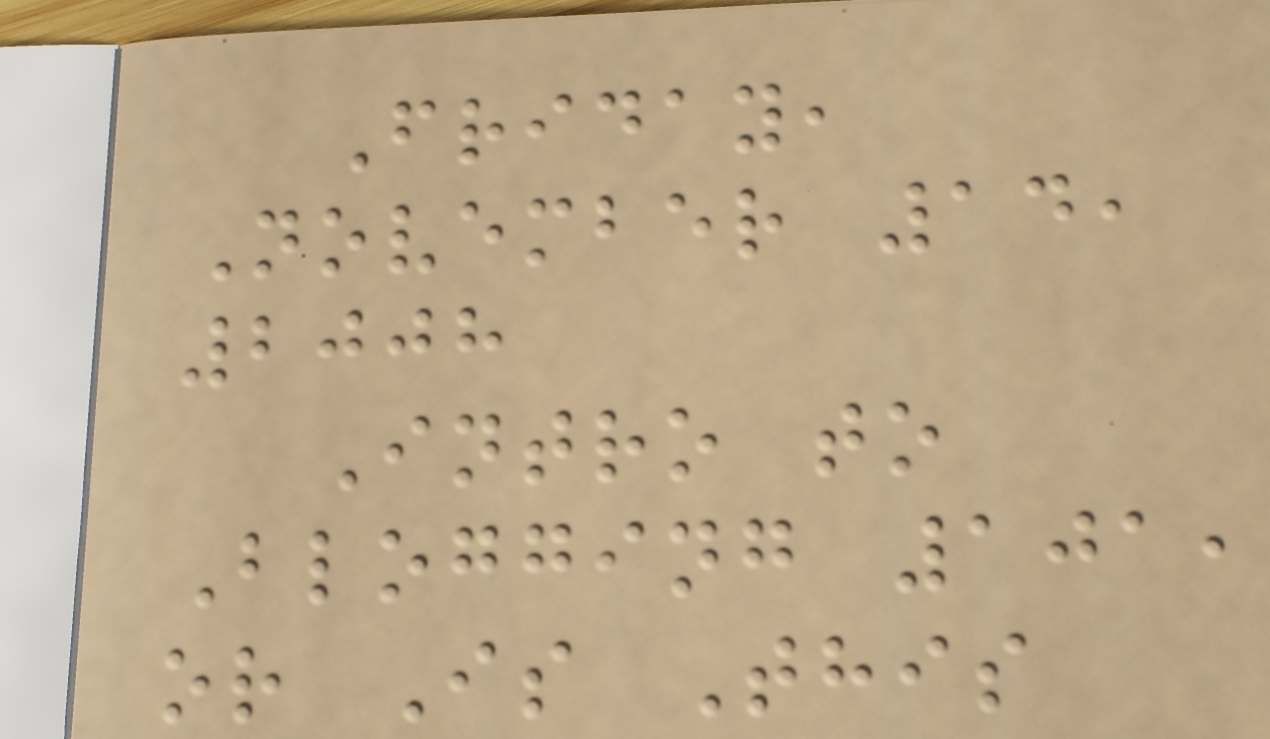Friday,
November 14,
2008
Intro to
Blogging 101,
or Is This
